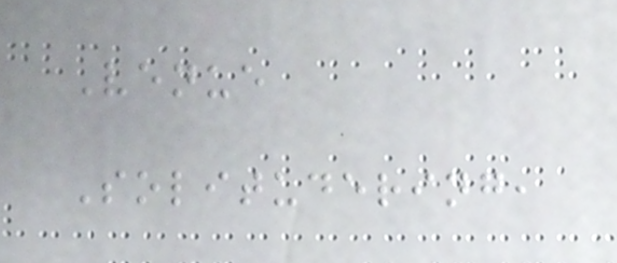Venue
Solitudering,
